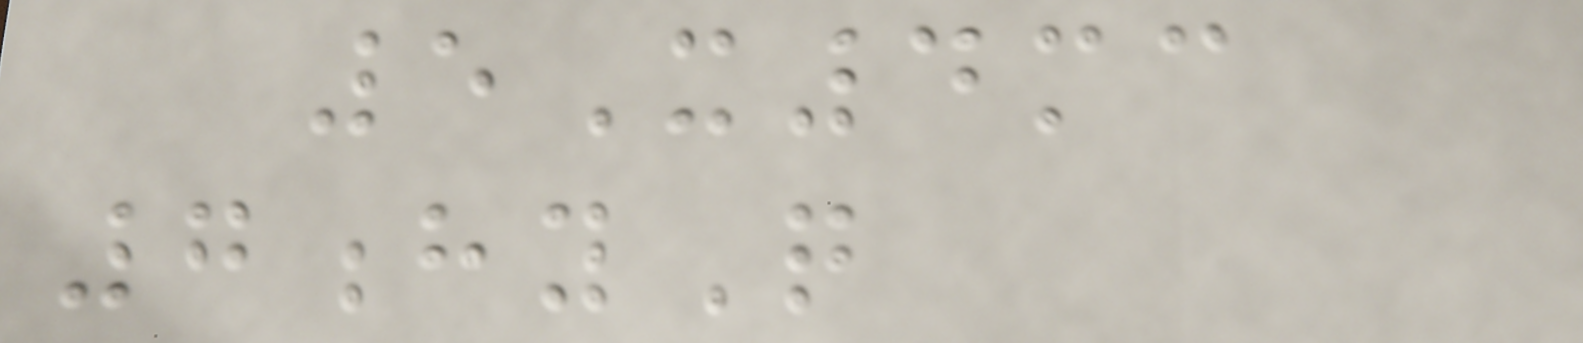5X4mc
7hyQ
